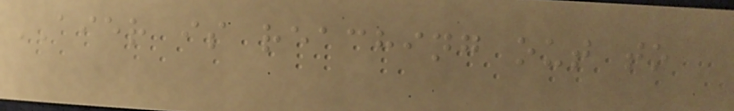AIER is reaching out to
